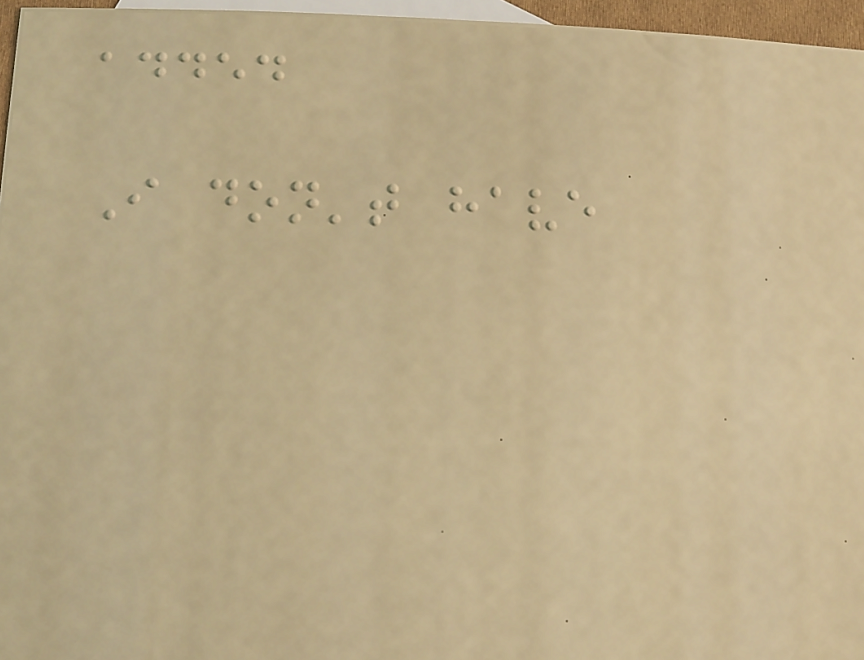added
I don't have
